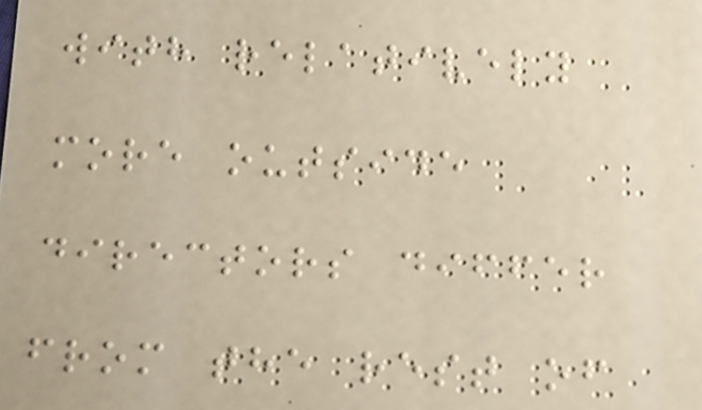with relatively
more outside
directors differ
from the rest of
